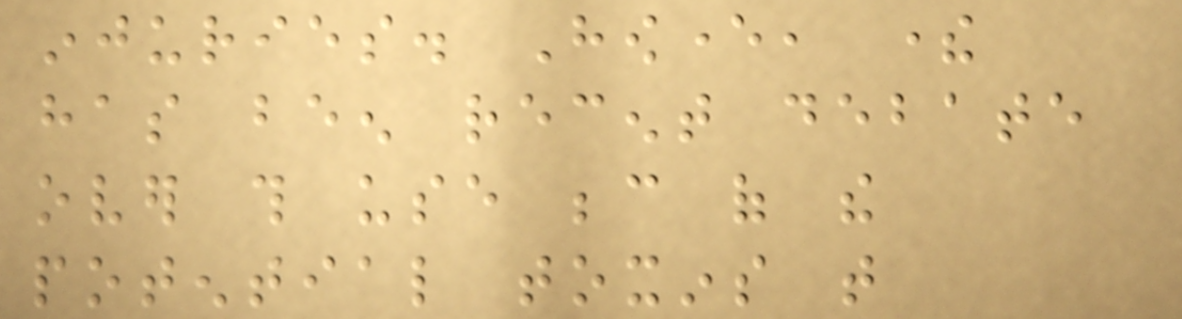injuries. However, there
has been recent debate
over this use because of the
potential toxins that
